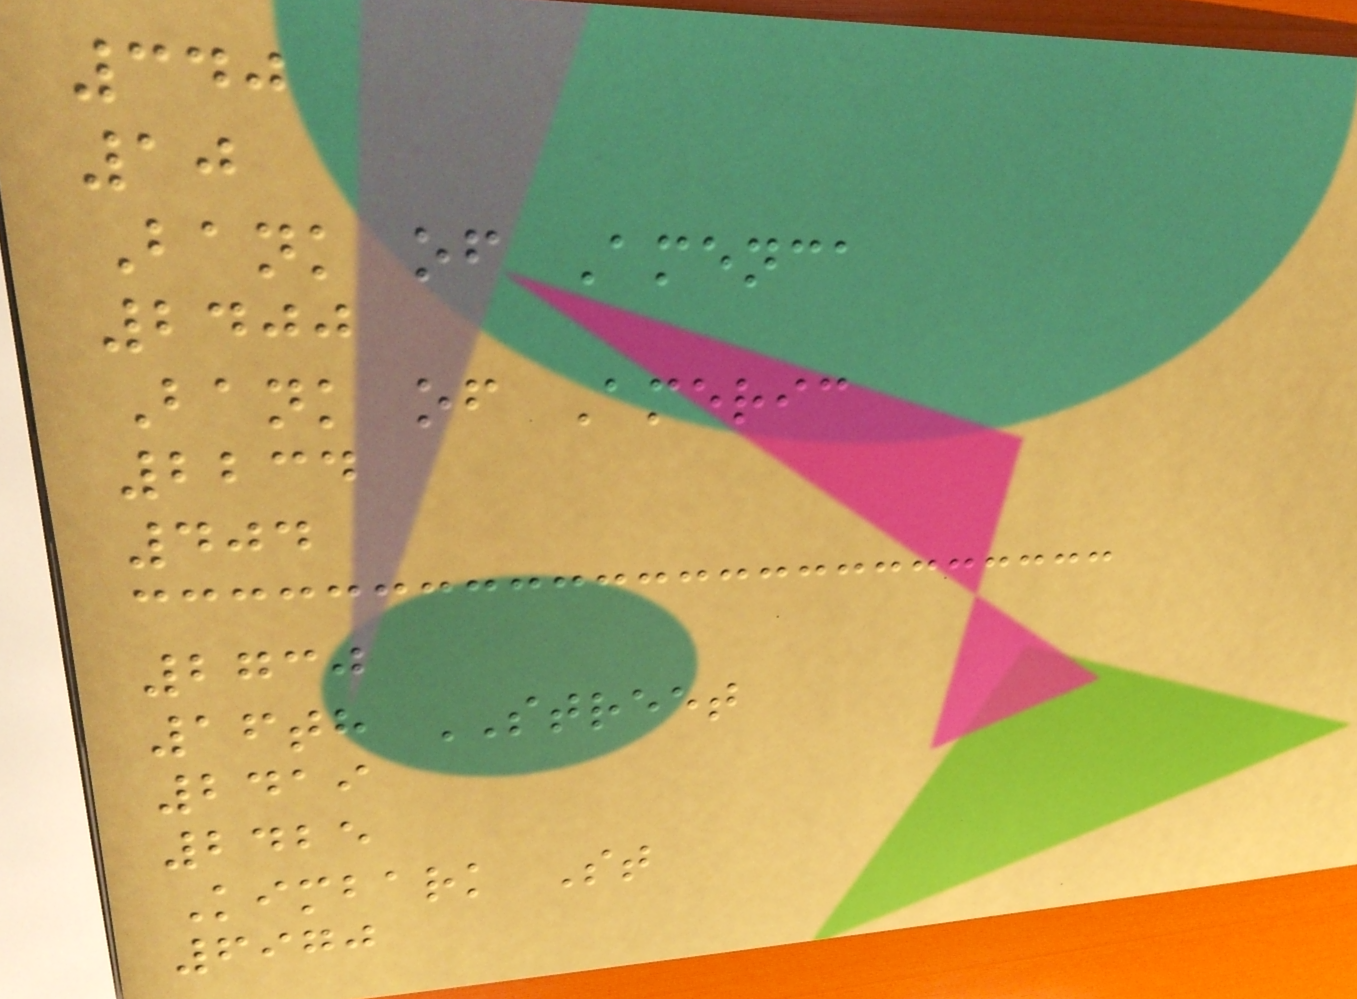340
10
Bank of Amenca
2400
Bank of Americ
2234
404
2730
16th STREET
2419
2425
Kimbark St
6970
